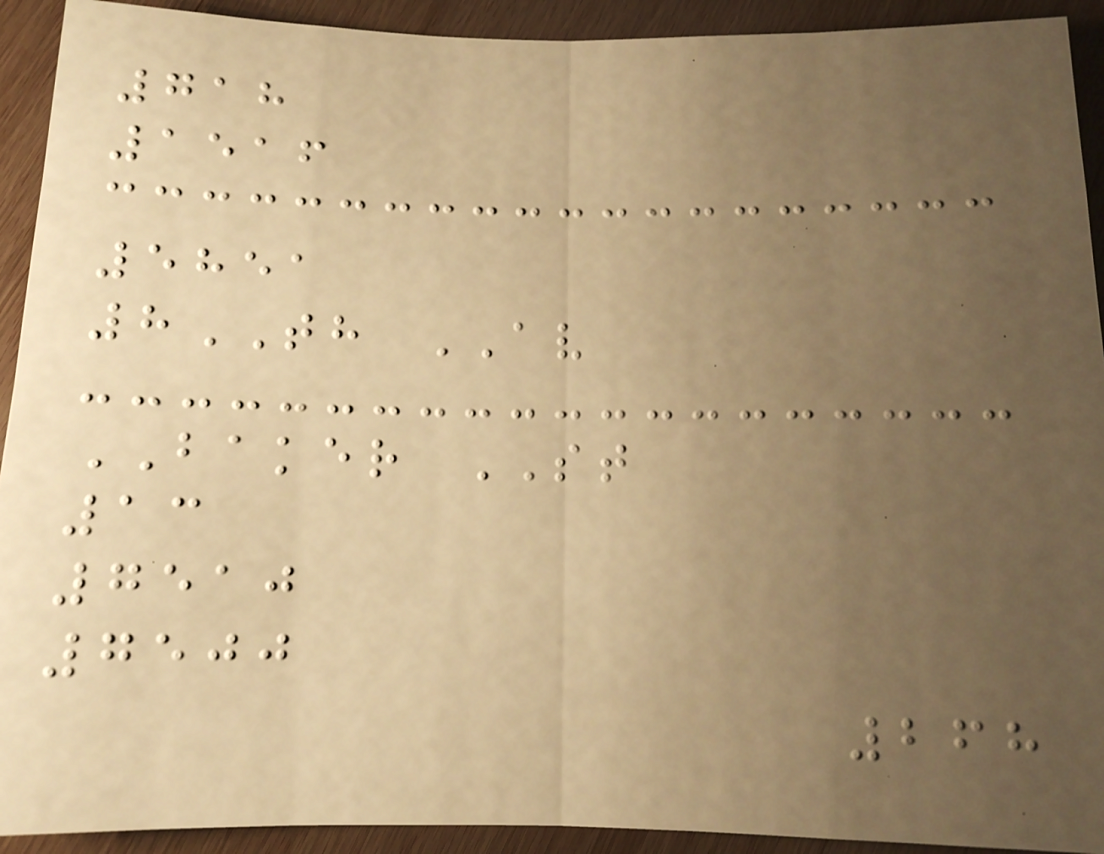718
1516
5851
8TH AV
BAKER ST
13
7510
7500
268
